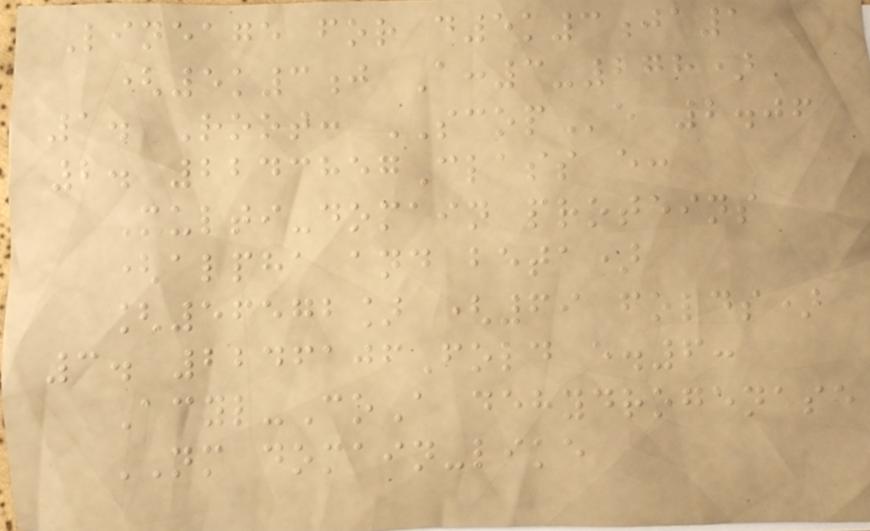Lineage for d5k3ja1
(5k3j A:3-278)
1. Root: SCOPe 2.06
2. 2243857Class e:
Multi-domain proteins
(alpha and beta)
[56572] (69 folds)
3. 2246106Fold e.6:
Acyl-CoA dehydrogenase
NM domain-like
